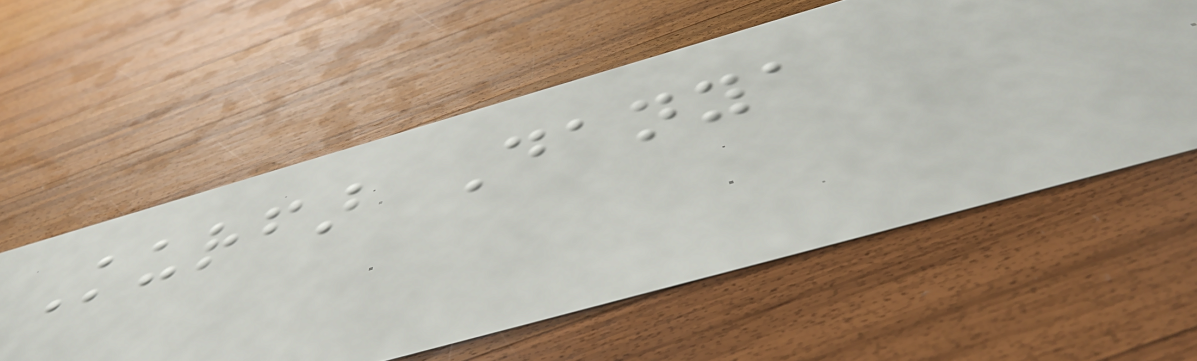Kurfar Danya
